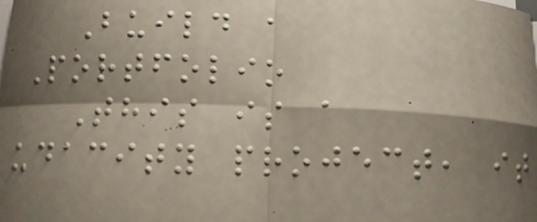Build a
Portfolio
This is a
udacity project, it
